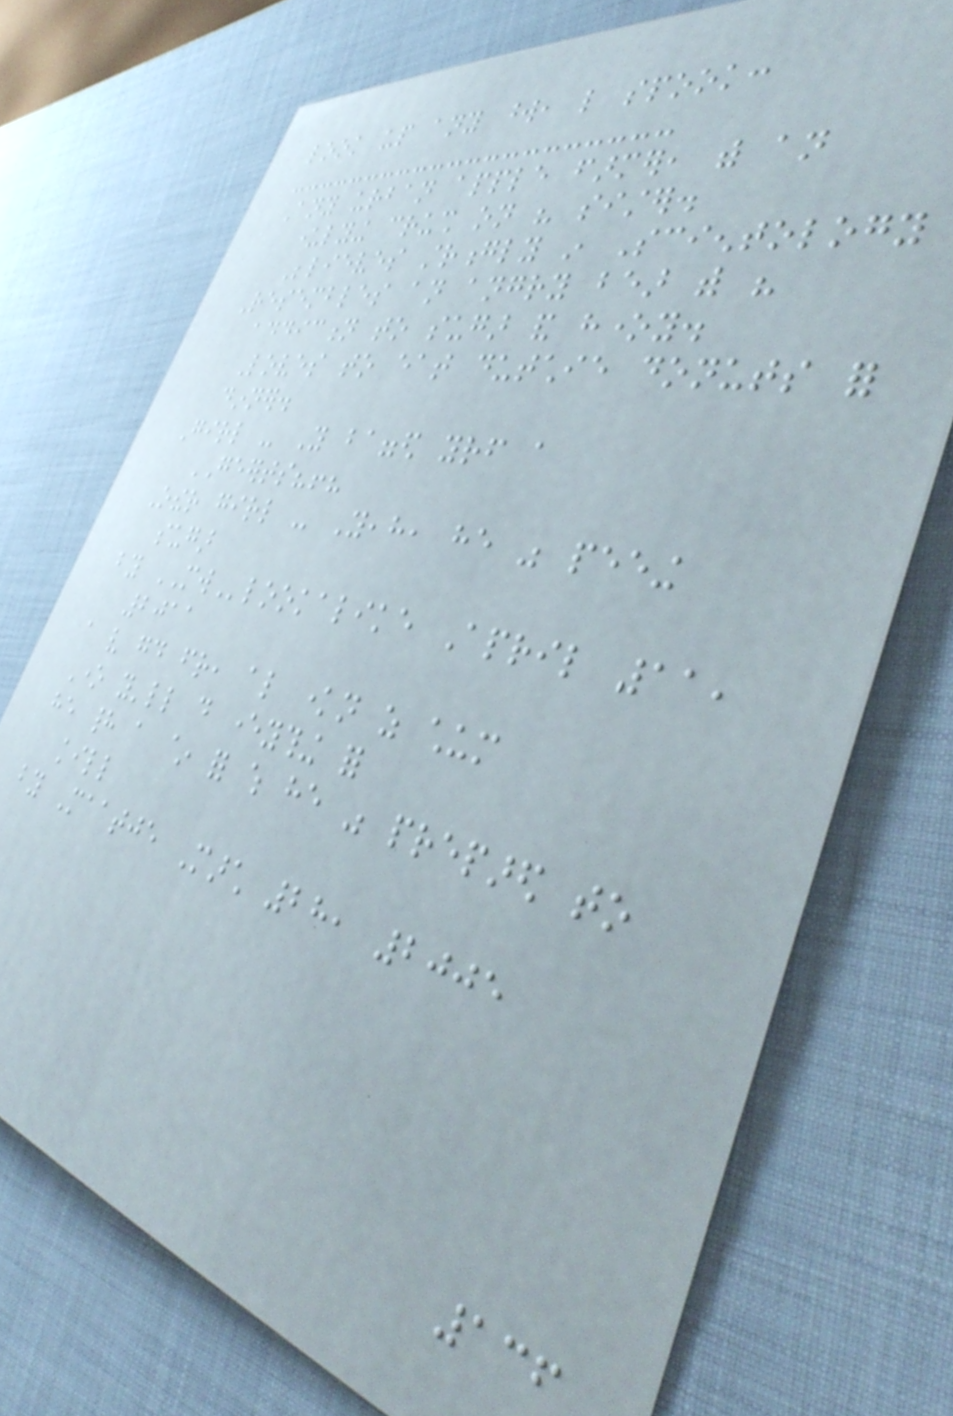look up any word, like spook:
Any urban apple farmer, with an
underlying crush on his sister.
Believes strongly in Scientology
Resembles an angry bear with his
addiction to sugar and honey.
Loves to eat dutchie donuts for
dinner.
Girl - You bagged yourself a
GEERTS?!?
Other girl - Yeah, he was peeing
sugar
by MWlookalike April 11,
2011
a very good friend, also known as chum
One you'll do everything for
he had a ~ for which he was prepared to
kill
by Maatje March 28, 2005
136
